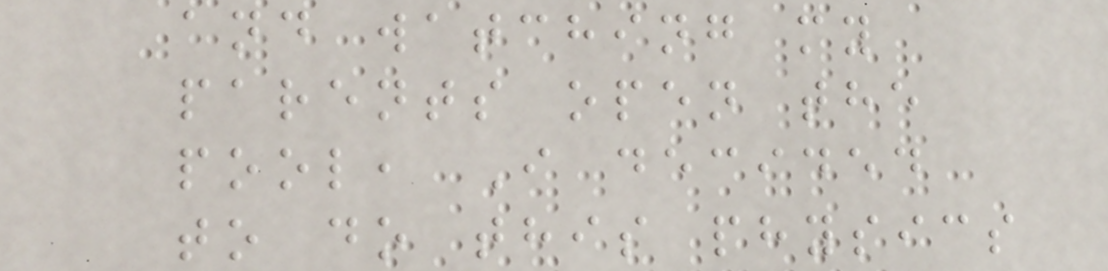and watching my
parents open the
pool, I decided
to do this physics
